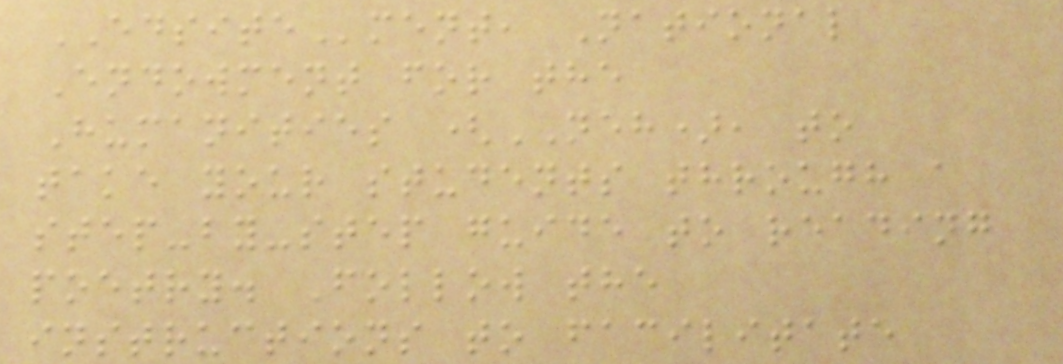EDSITEment, National
Endowment for the
Humanities (NEH), to
take your students through a
step-by-step guide to reading
poetry. Follow the
instructions to facilitate
